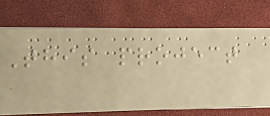This project
